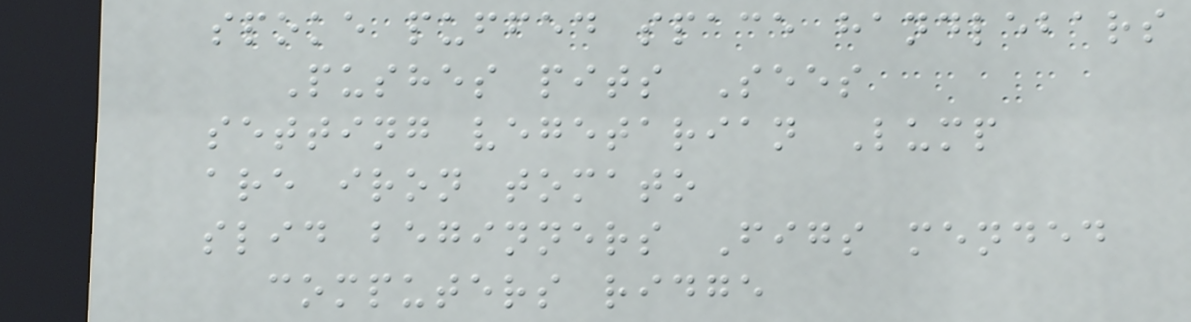spoke puffed space handlebars
Pushes pits Sees
setting vegetarian Lump
are iron tomato
slid beginners Figs mended
computers ridge
